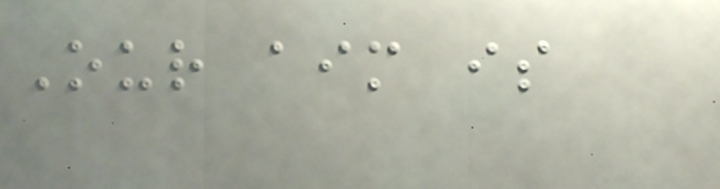Our aim is
